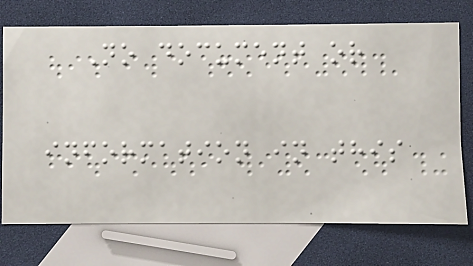No document or
information in this
